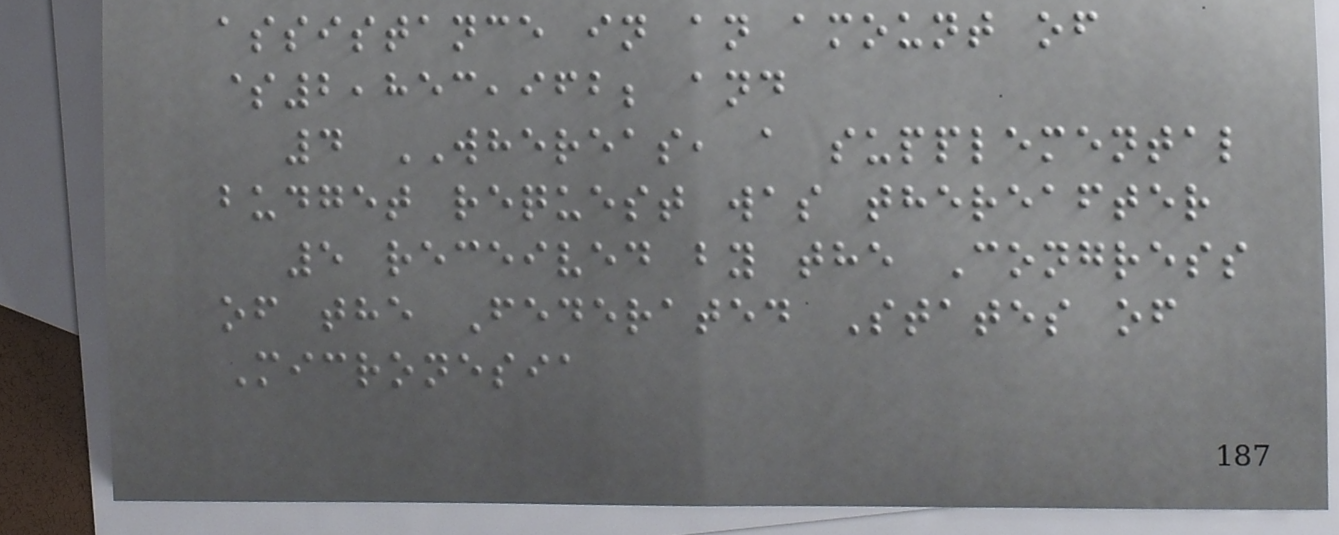assistance in an amount of
$2,853,962; and
4 WHEREAS, a supplemental
budget request was thereafter
5 received by the Congress
of the Federated States of
Micronesia
